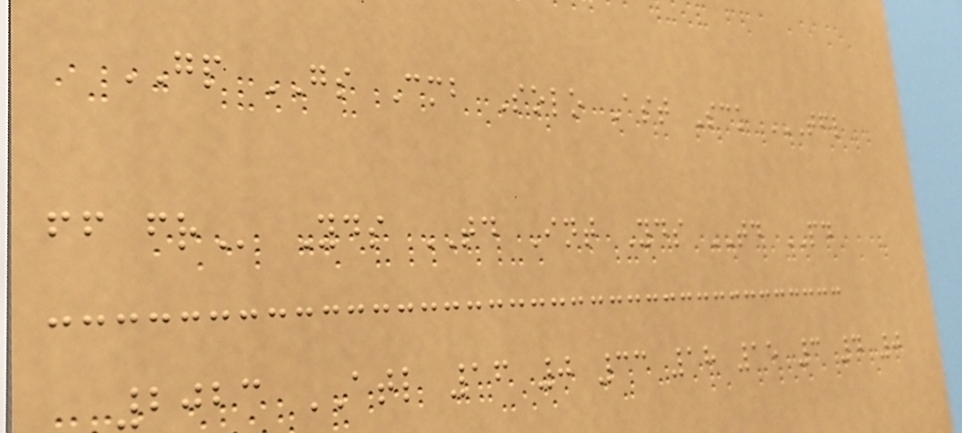GP GS Cmb Solo Ast Sck TFL
FF FR Yds TD Int Yds TD PD
2023 ATL 16 0 33 18 15 3 4 0
